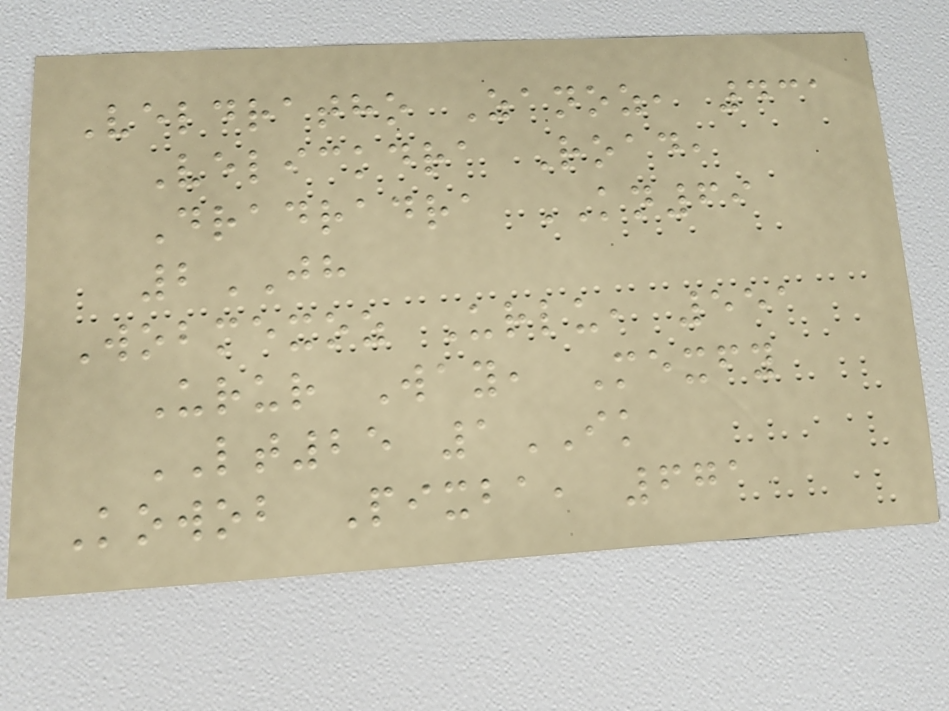Veldratho Zanoz, 431
Velickdra Road,
Dradradra KN69
2JH
Wobmexoz Urlu, 551
Urur Way, Mexfy
LT25 1IK
Kowob Pixba, 671
